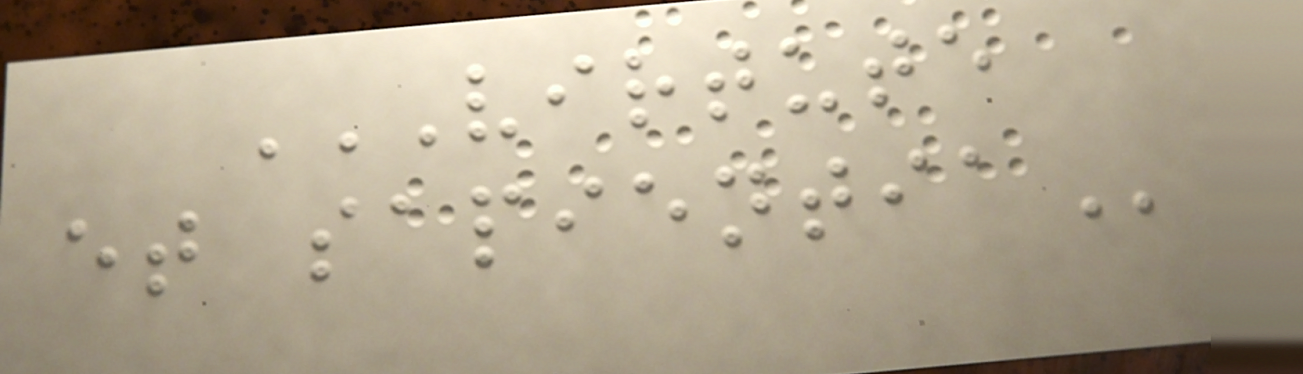VIRTUTE
ET SAPIENTIA
